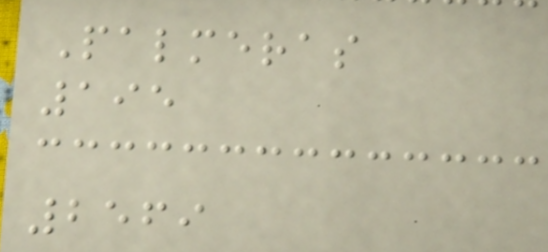Palmeras
195
2569
